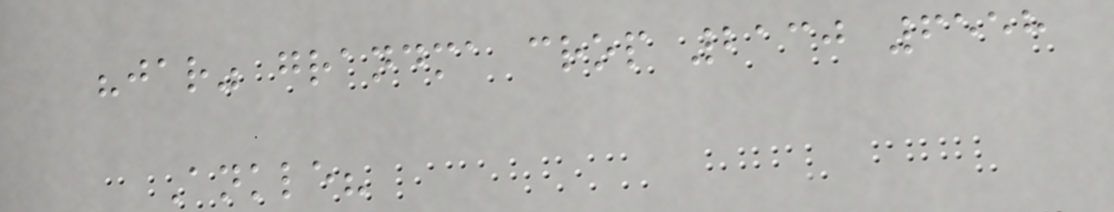"jar" grandma crop 2130 6558
Ankle?
